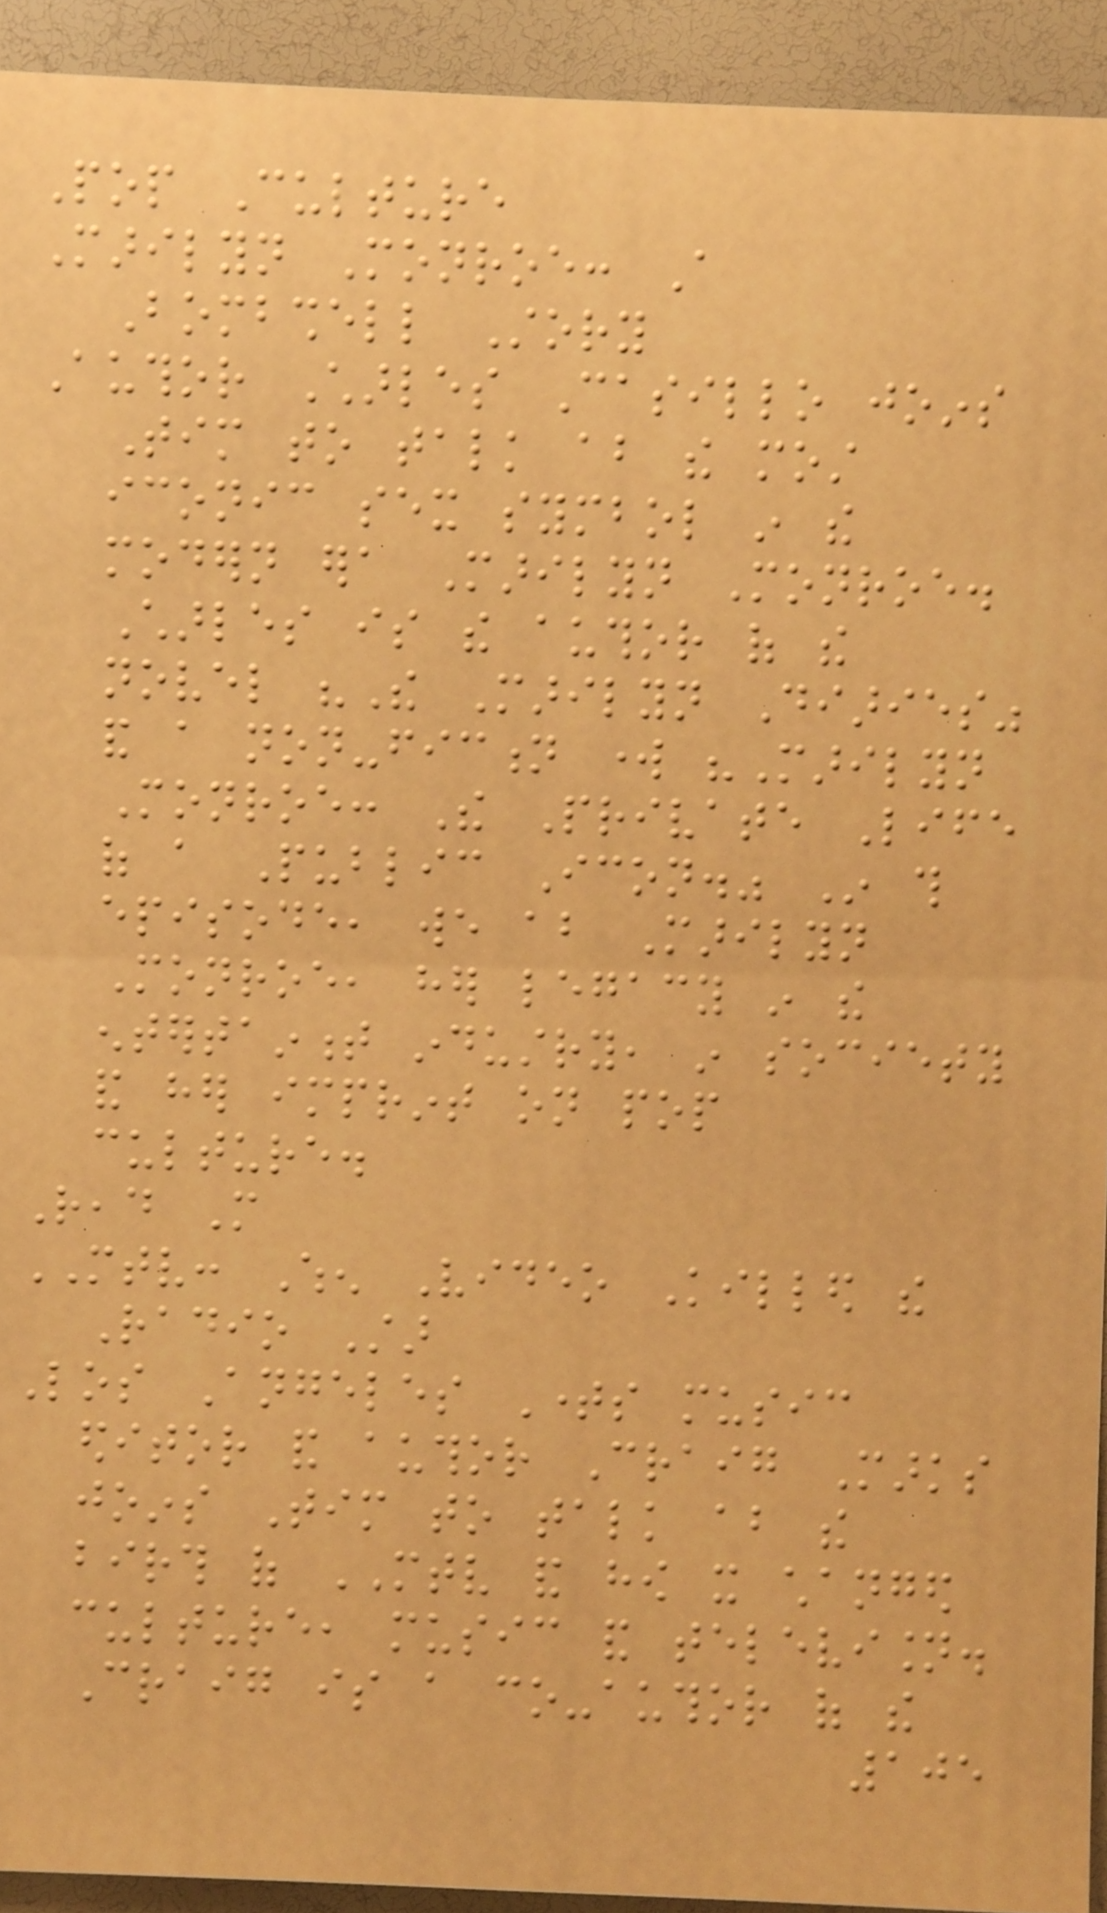Pop Culture
Marilyn Monroe: A
Bombshell Story
Author Charles Casillo joins
Tim to talk about the most
iconic sex symbol in the
modern era Marilyn Monroe.
Charles is the author of the
novel "The Marilyn Diaries"
and a non-fiction work "Marilyn
Monroe: The Private Life
of a Public Icon." In this
episode, we about Marilyn
Monroe, her legacy in the
entertainment industry, in society
and her imprint on pop
culture.
Read More
MTV: When Video Killed the
Radio Star
Los Angeles Times music
editor and author Craig Marks
joins Tim to talk about the
birth of MTV and how it changed
culture, music and television.
Craig is a co-author of the
105
